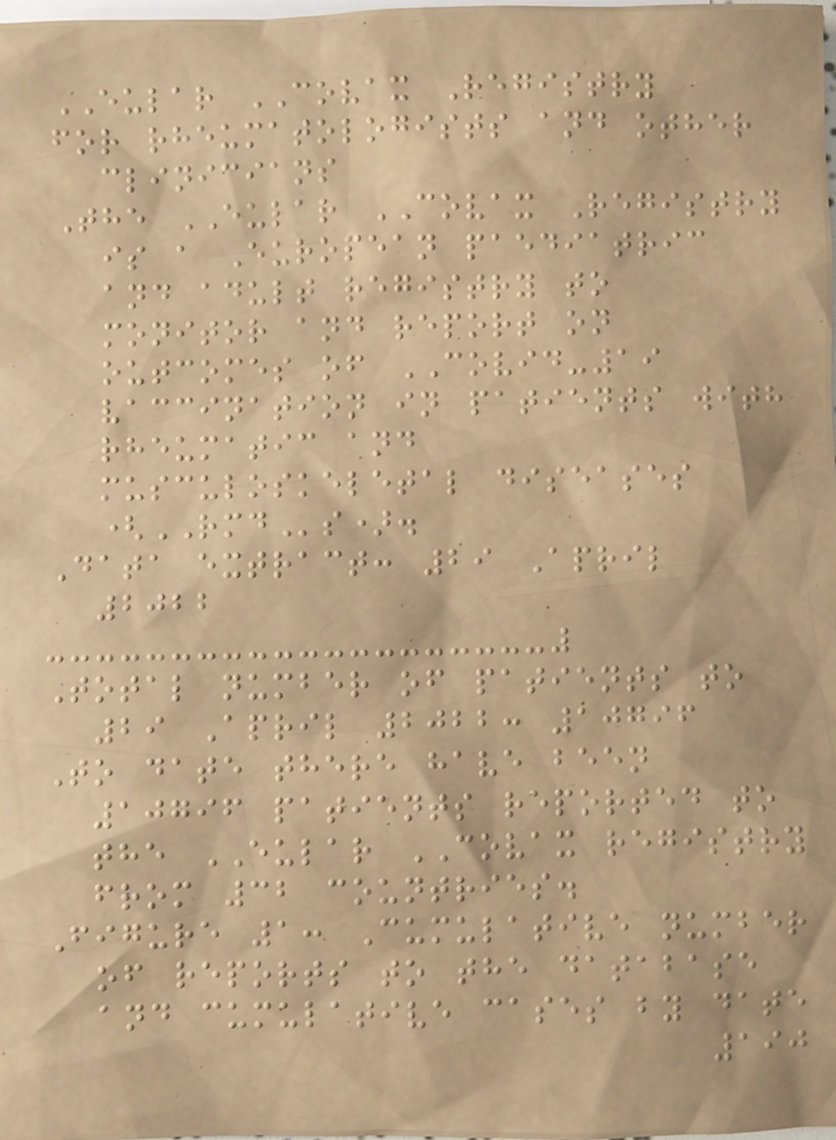EULAR COVAX Registry
for rheumatologists and other
clinicians
The EULAR COVAX Registry
is a European paediatric
and adult registry to
monitor and report on
outcomes of COVID-19
vaccination in patients with
rheumatic and
musculoskeletal diseases
(RMDs).
Data extract: 29 April
2022
Total number of patients to
29 April 2022: 10796
To date there have been
10796 patients reported to
the EULAR COVAX registry
from 32 countries.
Figure 1: Cumulative number
of reports to the database
and cumulative cases by date
190
